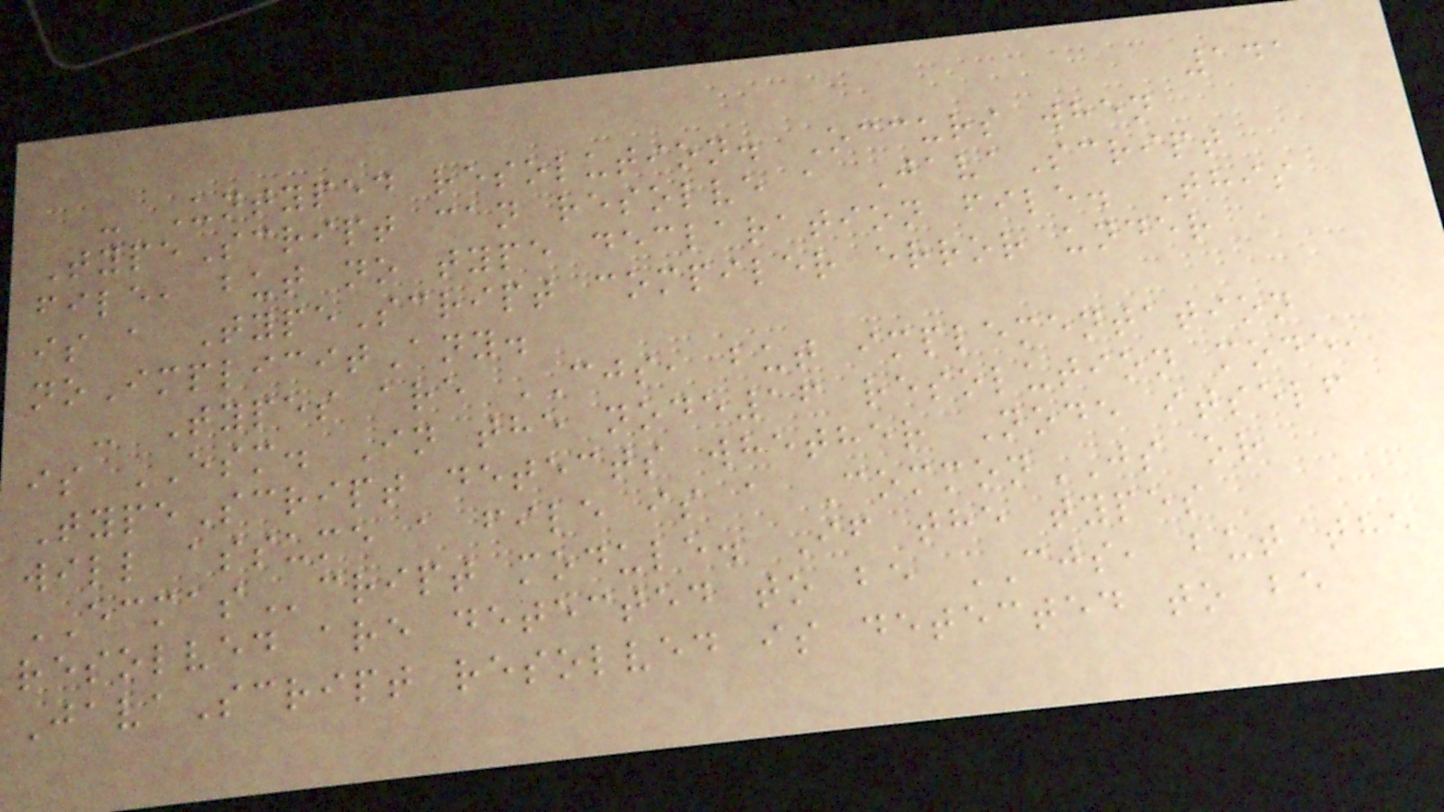141
- Untyped resolution. Occurs when
TypeScript can resolve a JavaScript
file, but no type declaration file. This
is a TypeScript compiler error under
noImplicitAny.
- Types are CJS, but implementation
is ESM. In the node16 resolution mode,
TypeScript detects whether Node itself
will assume a file is a CommonJS or
ECMAScript module. If the types
resolved are detected to be CJS, but the
JavaScript resolved is detected to be
